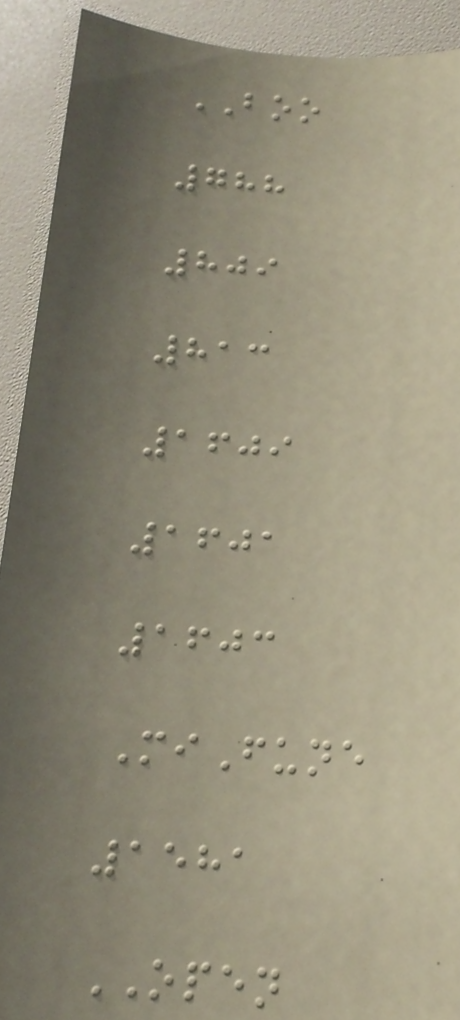BOO
788
809
813
1609
1601
1603
MiFune
1581
OPEN
